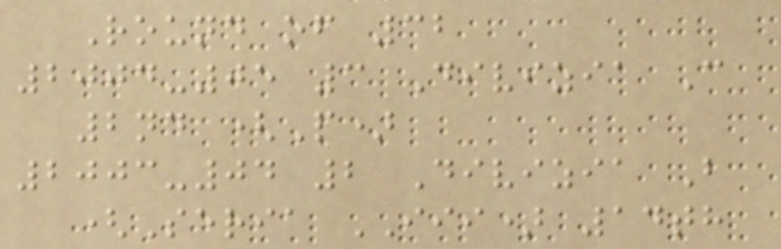Round of 32
2004-05 3 Divizia C
2nd (P)
2003-04 2 Divizia B
(Seria III) 14th
